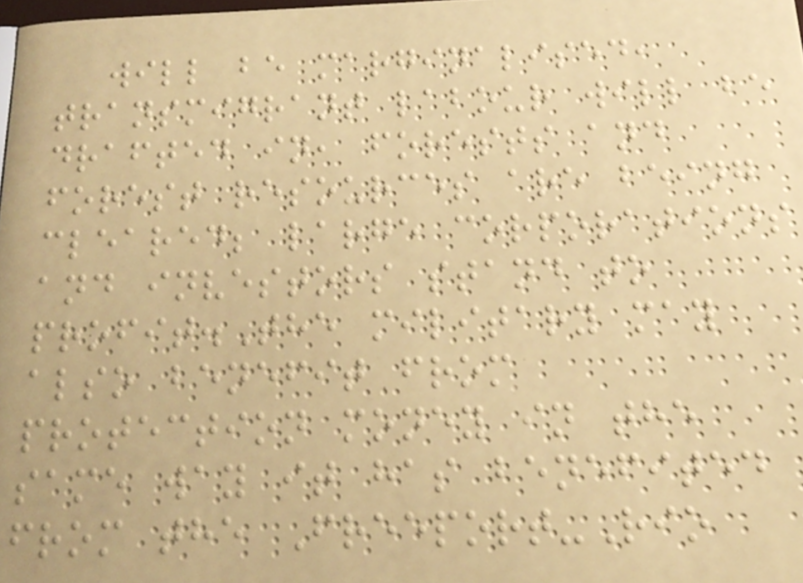will be marginalised,
transmigrant labour will be
drafted in, forests and
forest resources are being
cleared; large corporations
and investors stand to
profit.The military may
also benefit from
protection money in the
same way it has benefited
from the Freeport-Rio
